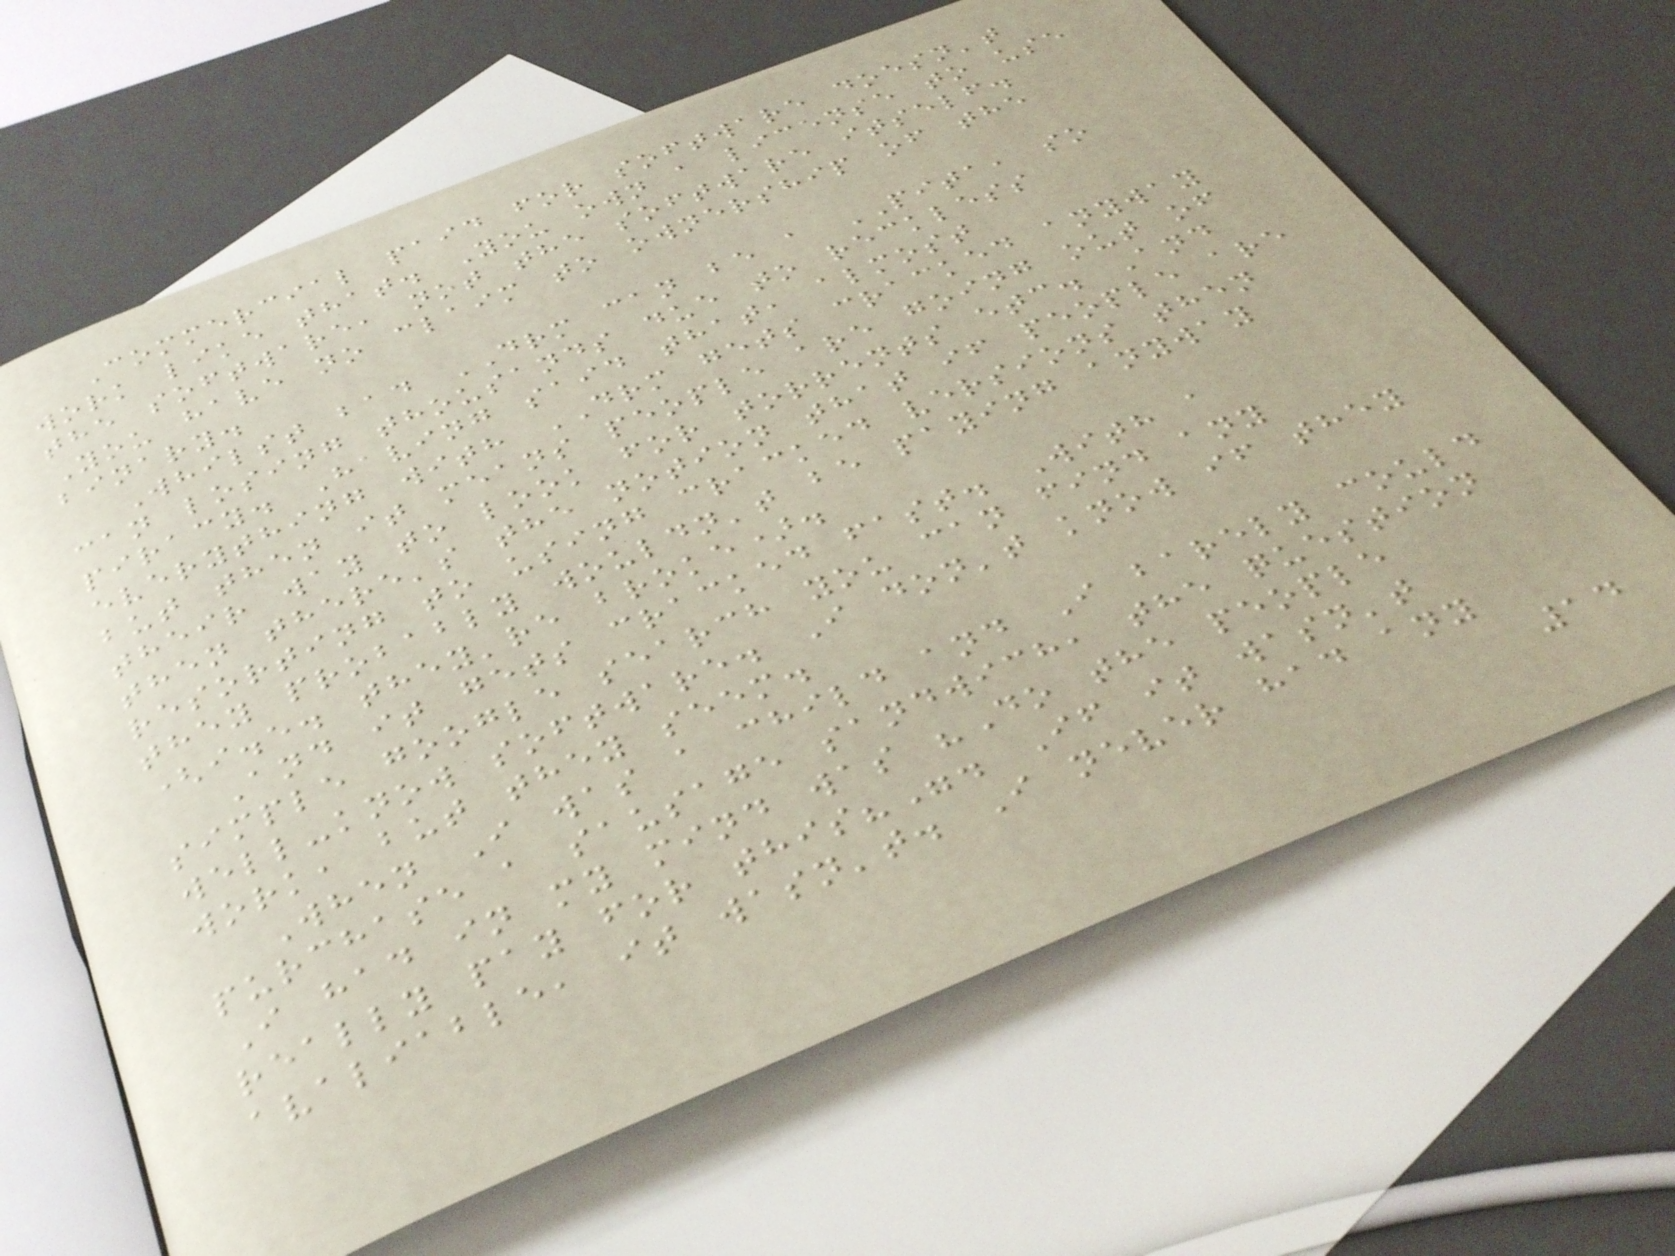Commercial paid for software doesn't
work like that. You own a license to use
the software, not the software itself.
You have no claim to ownership of the
binary.
Whilst bad DRM can be a PITA, so
can losing thousands due to reckless
piracy. Having said that, almost
everything with DRM gets cracked anyway
but then it means people are going out of
their way to look for torrents etc. And
then there's the notion that if people are
resorting to using cracked versions then
they probably wouldn't be paying anyway
(i.e. they're broke).
And it gets cracked fast. With a
simple google search you can find any
well-know software. I don't know if they
work, but they seem.
When I was a child and I barely could
purchase a sausage sandwich, the question
I had in my mind was "Do the people
really pay for this?". If it wasn't
avaliable, it wasn't. I never had any
14
